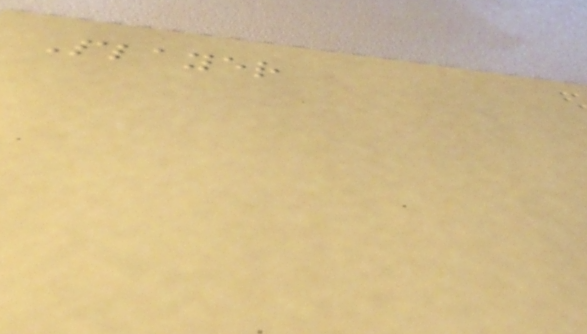Player
